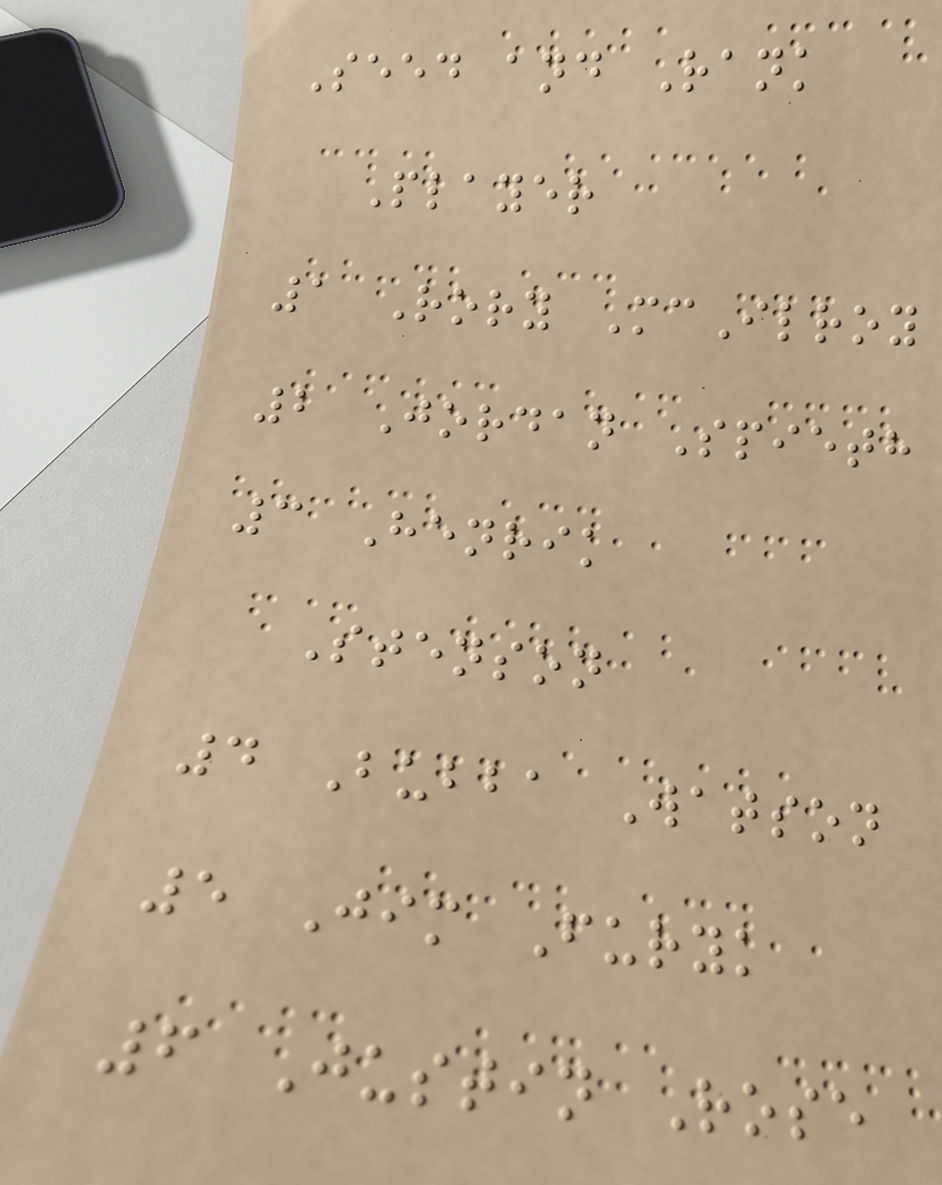Seed and Rank
Player
1 Rory McIlroy
2 Jordan Spieth
3 Henrik
Stenson
4 Bubba Watson
5 Jim Furyk
6 Justin Rose
